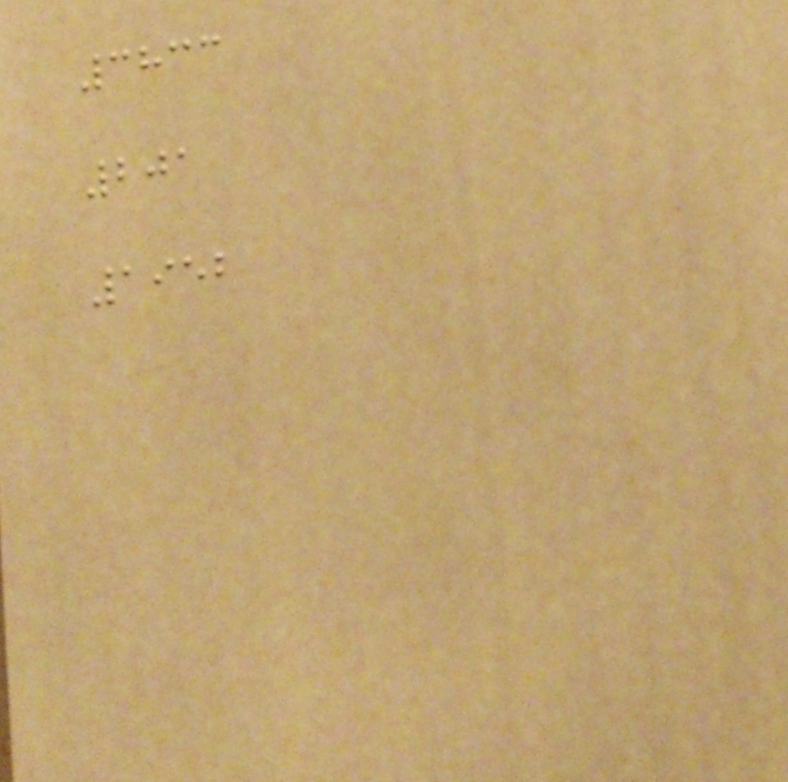3833
201
1952
